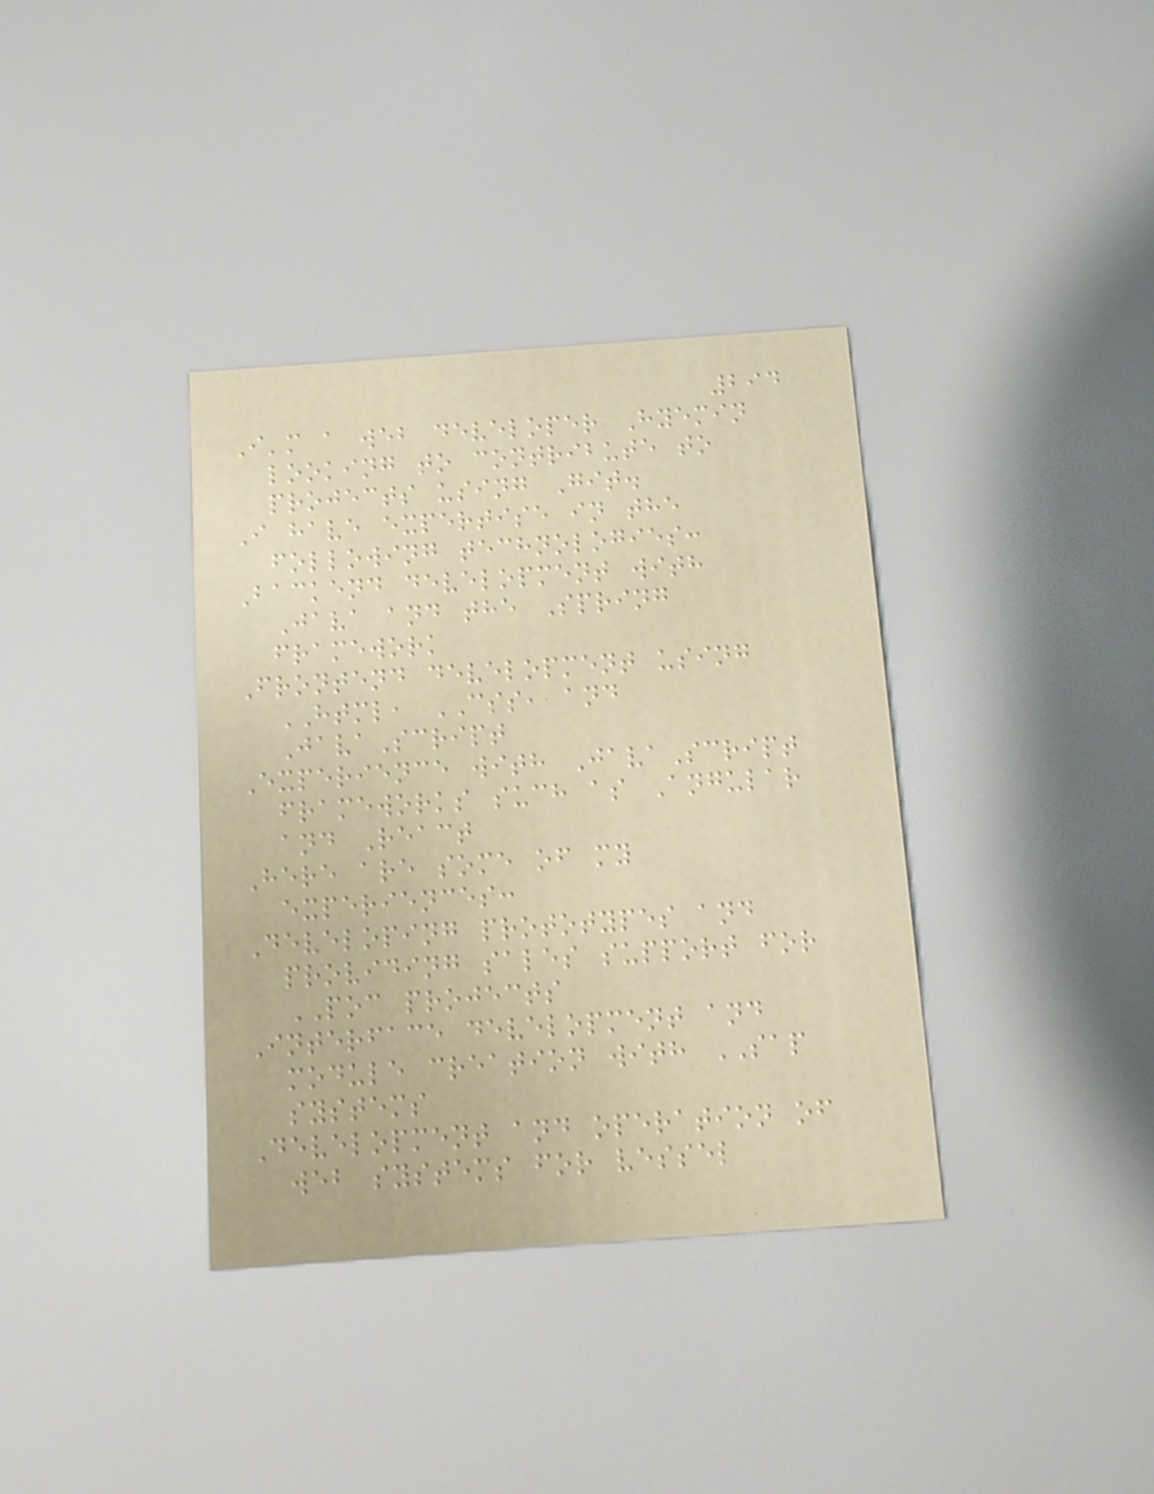294
I'm a web developer Hyemin
looking to contribute to
projects using Git.
I have expertise in the
following technologies:
Backend development with
Java and the Spring
framework
Frontend development using
HTML, CSS, and
JavaScript
Experience with JavaScript
frameworks such as Angular
and React
Here are some of my
experiences:
Developing prototypes and
providing sales support for
POC projects
Interface development and
module creation with SAP
systems
Development and operation of
web systems for vessel
